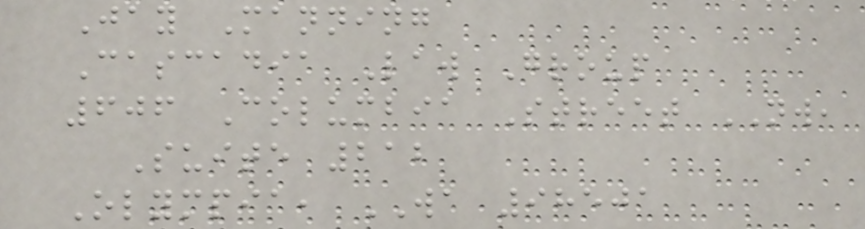Jay Manning
Cascadia Law Group
606 Columbia Street NW,
Suite 212
Olympia, WA 98501
